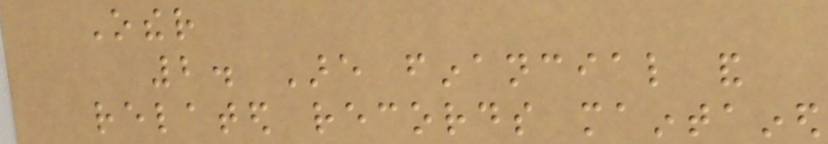Other
2. Are financial and
related records maintained
